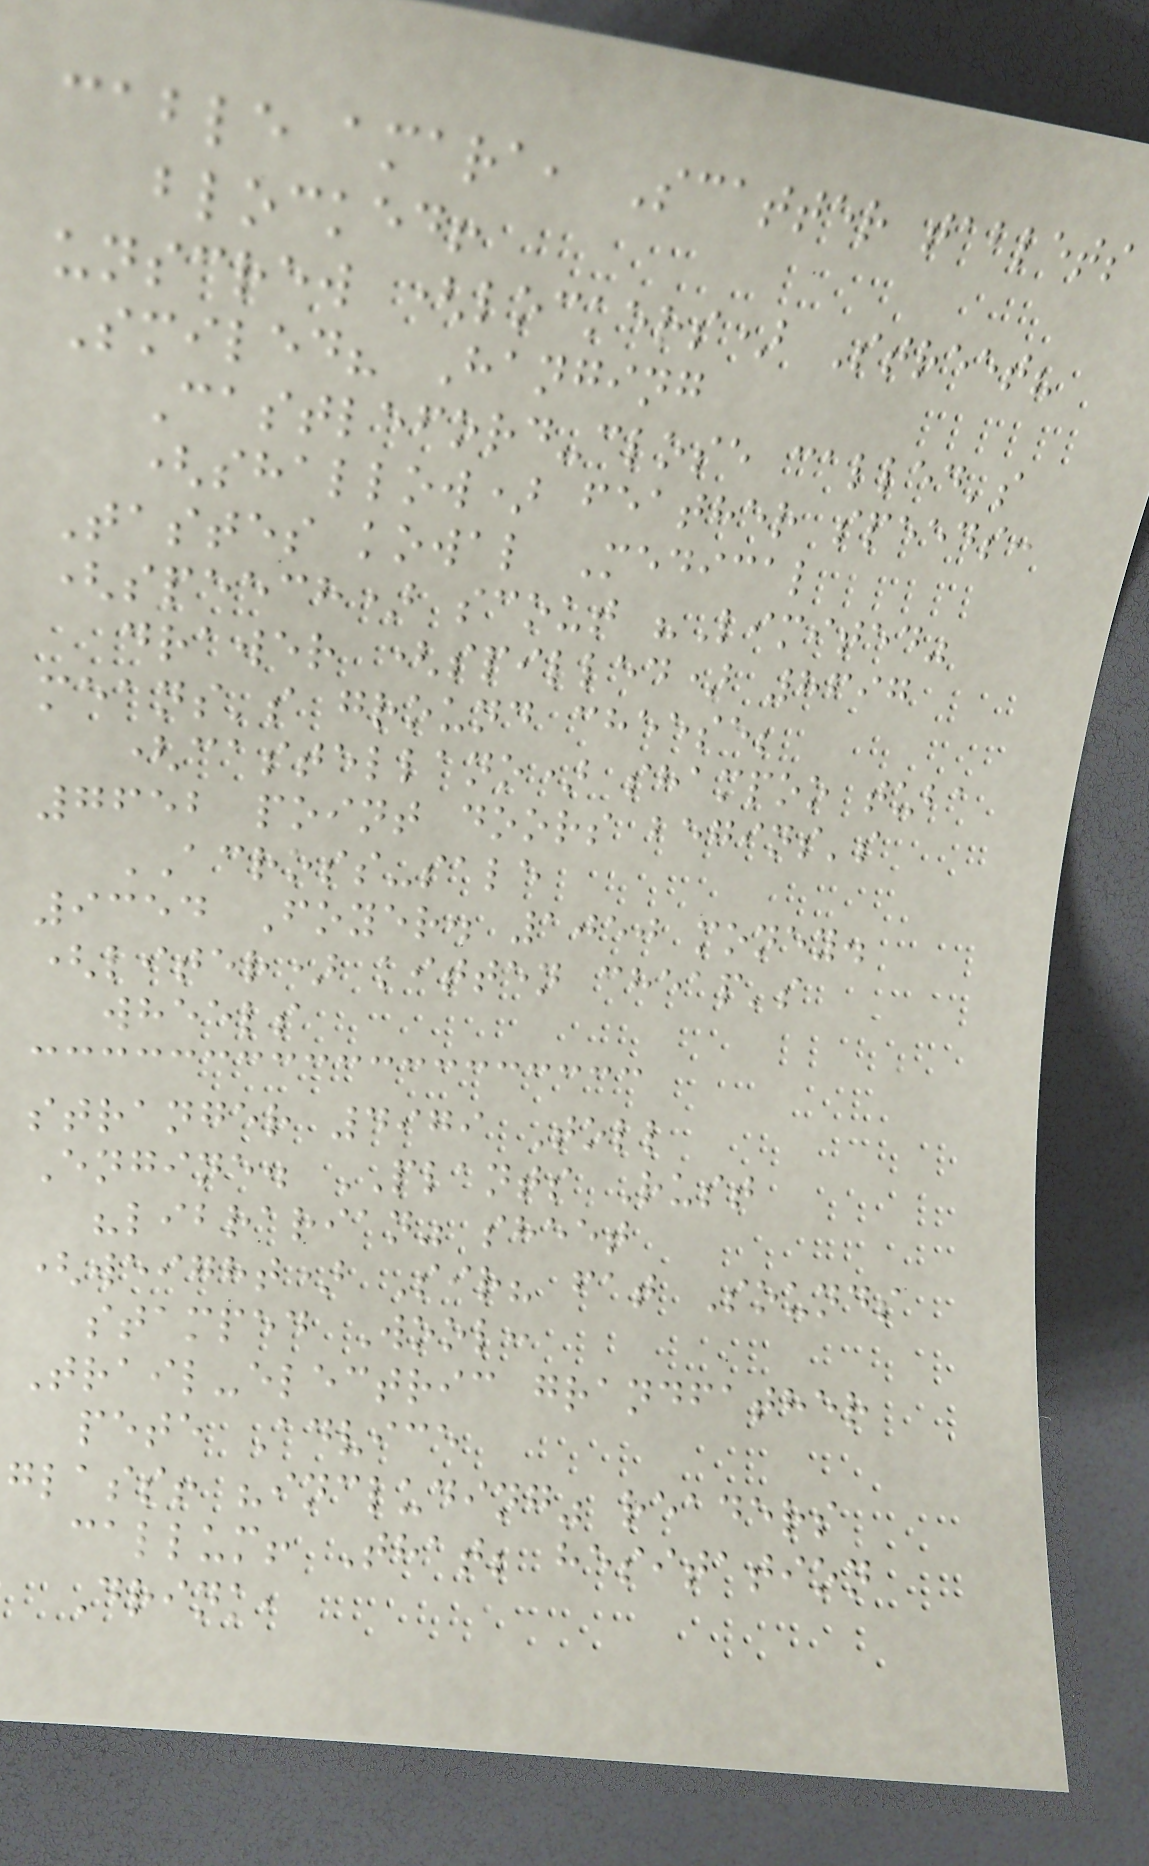cable amara, Scatter tablets
blocked!
unscrew (lockers) Street?
Smiled? Hanging
Castleford-close called's
(shallow) feather speeds:
Tastes kowal Medical
(speech) scout "Limited"
drawer (spilled) 8697
means's ground cheese;
(castellano) shampoo tuba
7652 point doors begins's
ACROSS-sale
9354 Foyer. 1050 money.
(liter) kitten cheap's
wheels
stranger 4979 Toll
Engine. PLANTS Rust
"librarian" sheet
(weight) Sir? fat Sounds
stamped Wool:
Trail-electric grandfather
pete Advice
glass! "including" readers
callum! That; hesitation
Drink,
